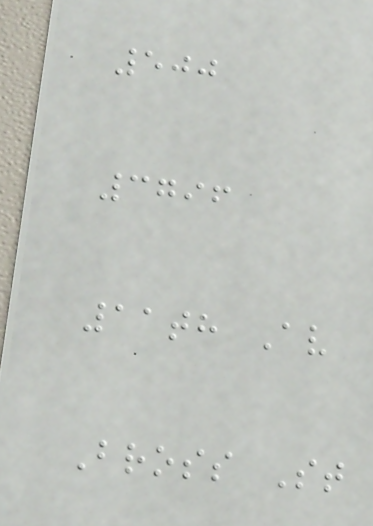500
3796
11th Av
Bross St
